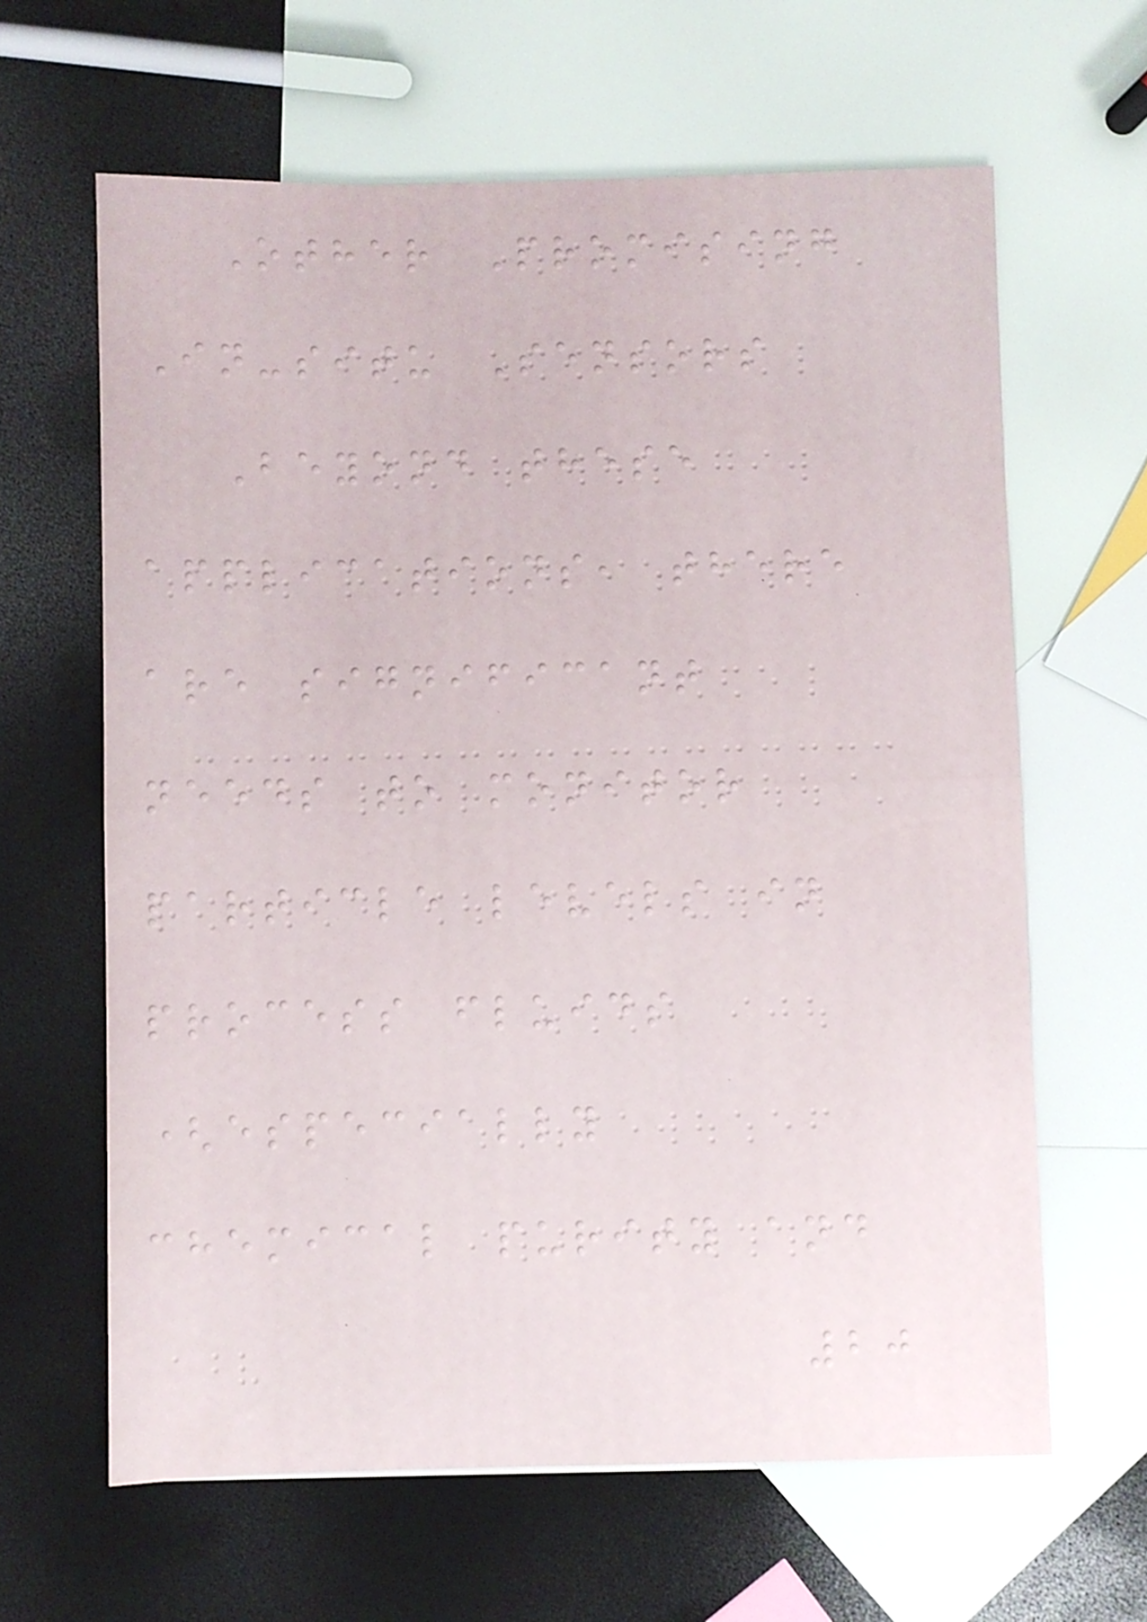Other Promising
In-situ Sensors
Beyond these
applications, there
are significant
needs to monitor
particle levels in
process fluids
(especially
chemical purity and
20
